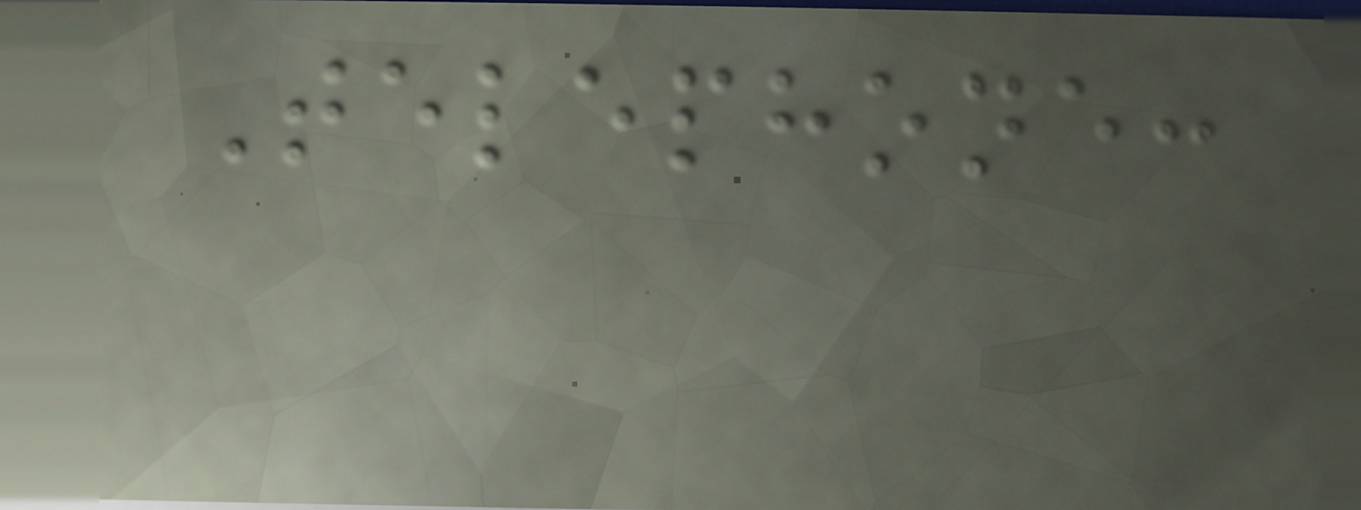Telephone:
